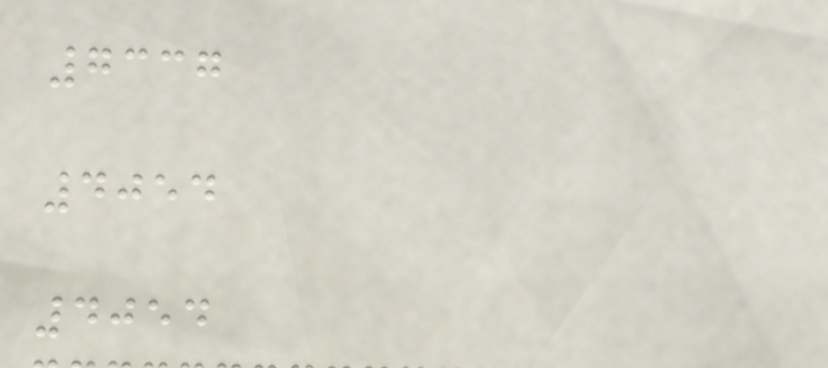7337
4054
4054
